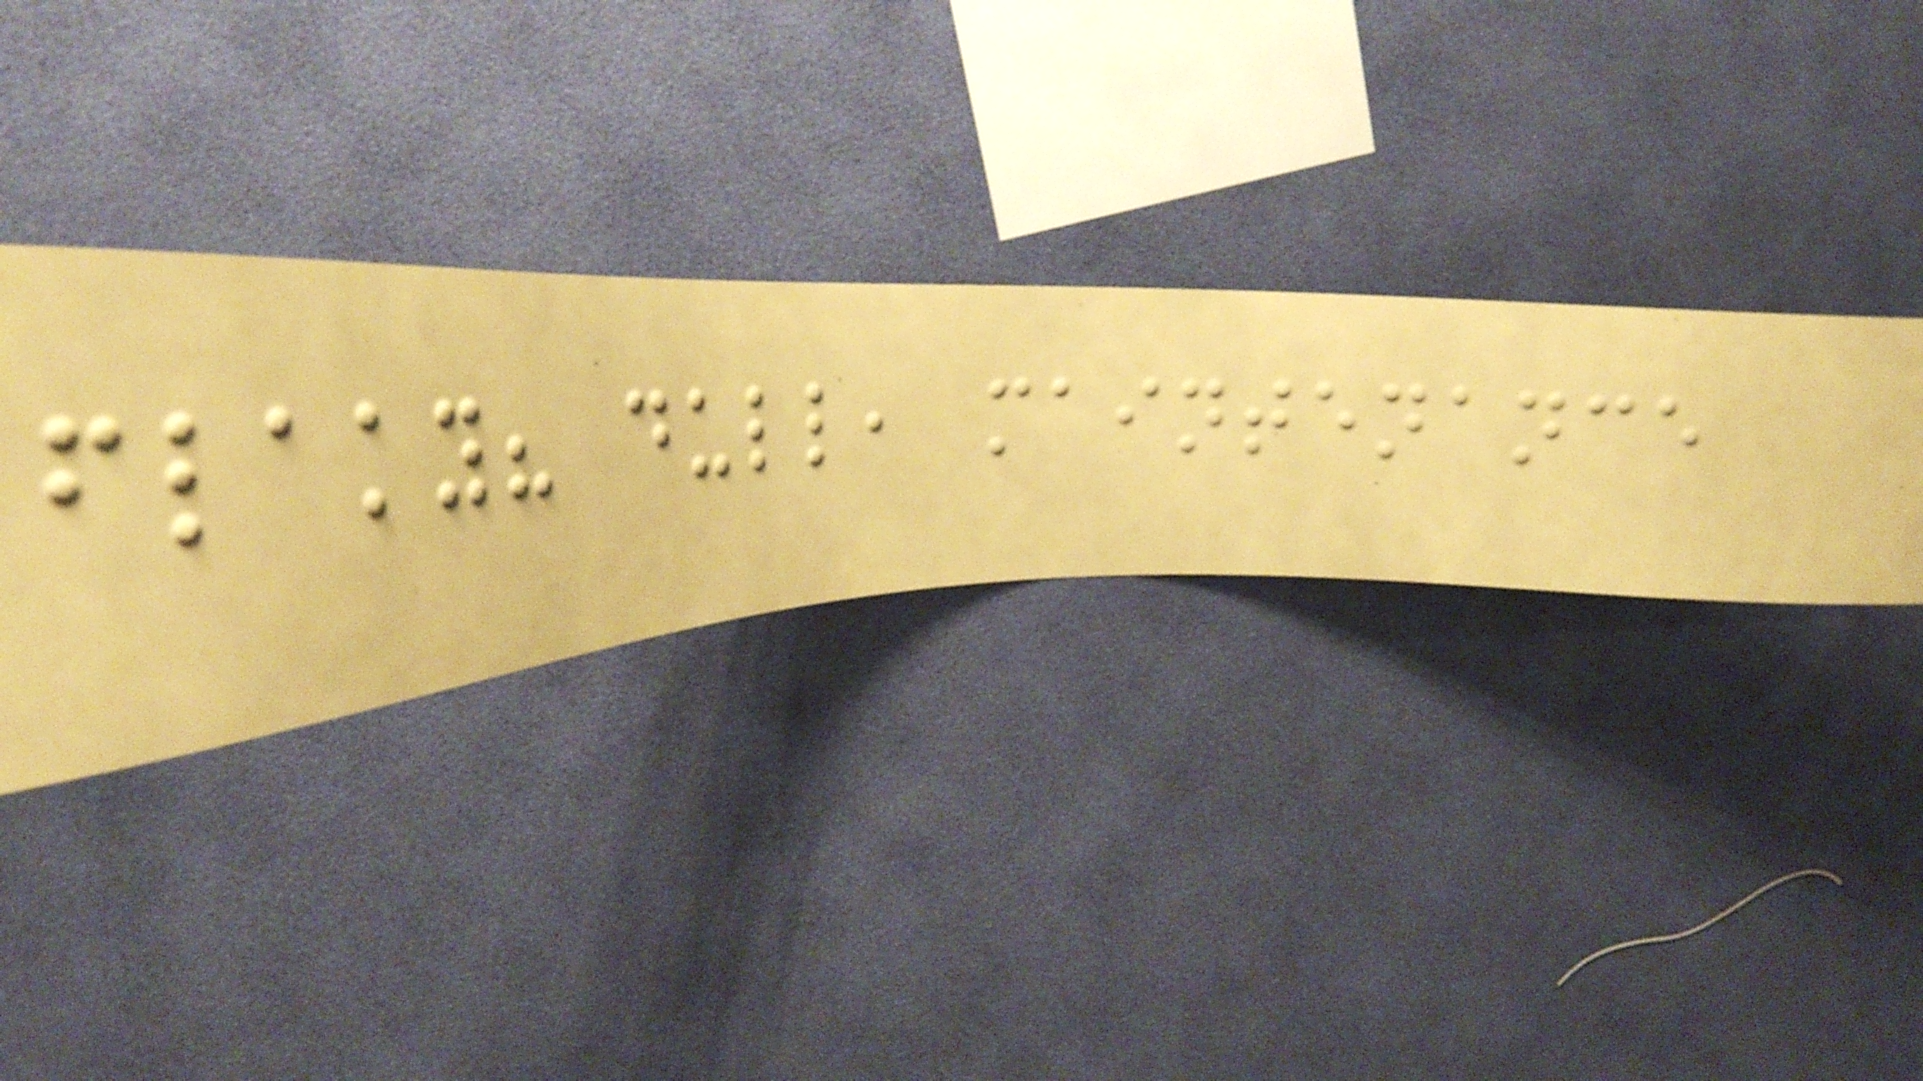flaky? dull, maintenance
